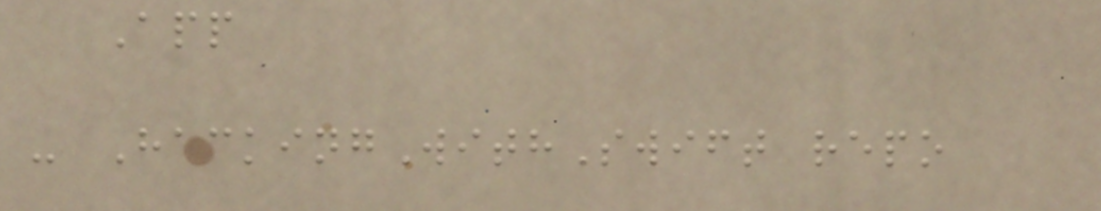App
- HackingWithSwift repo
